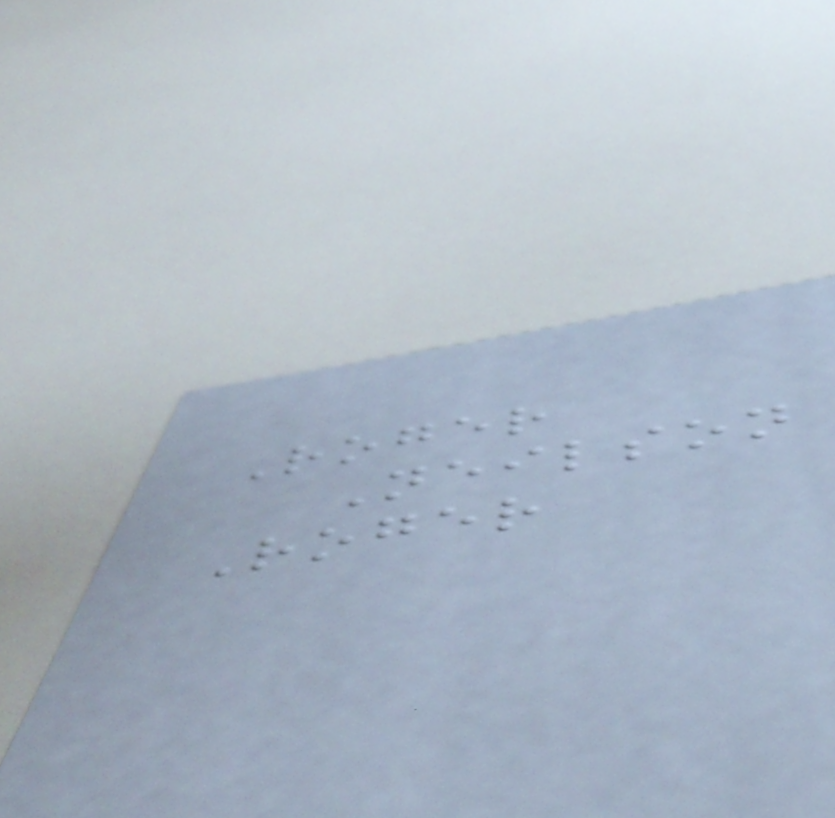Roger
Neilson
Roger
